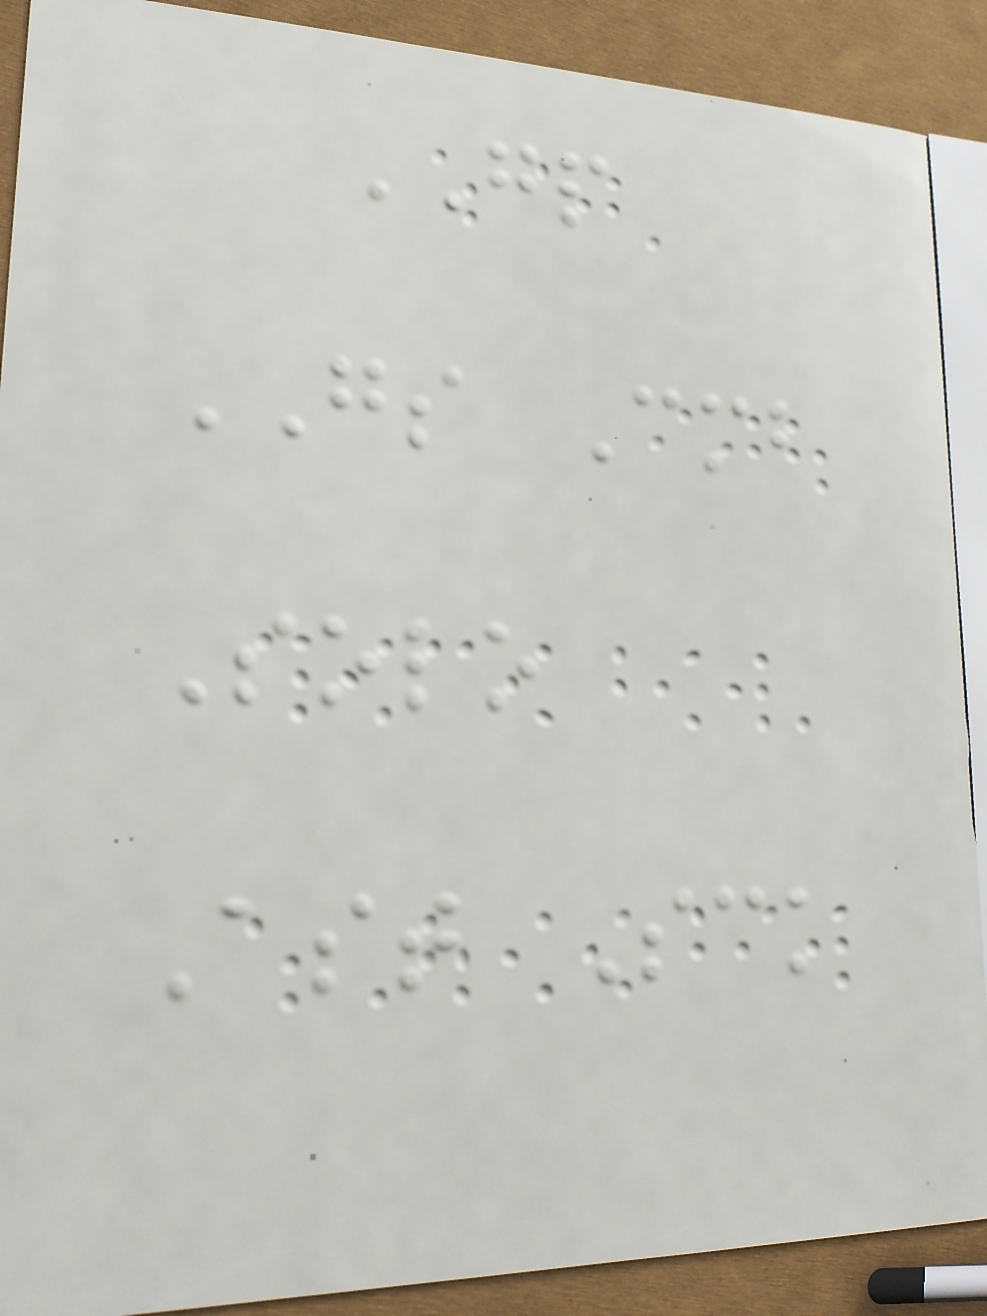GP
GS Cmb
Solo
Ast Sck
